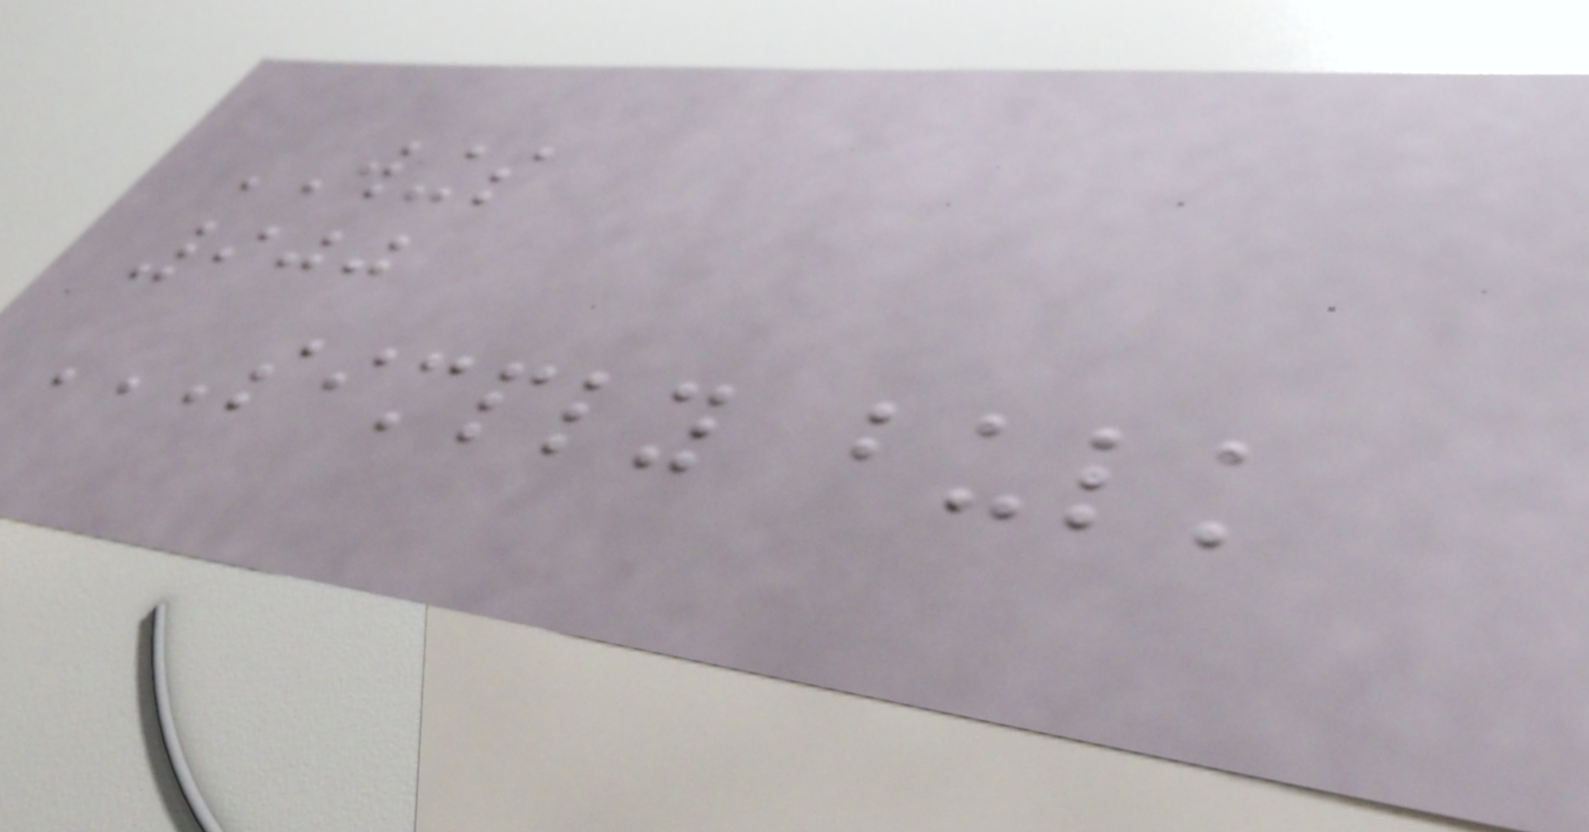WINGS
900
SIMPLY BULK
